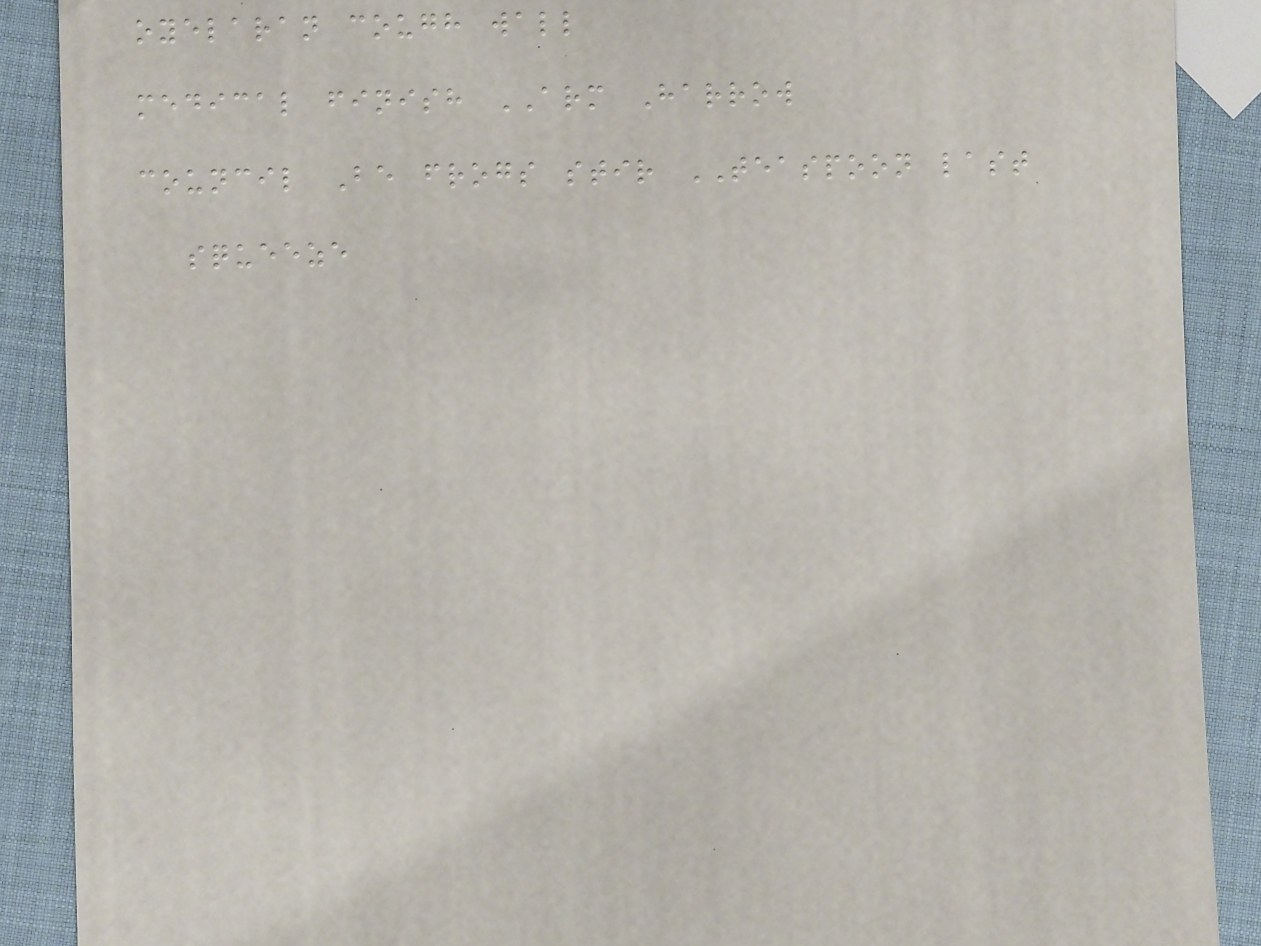oyelaran cough wall
medical finish ARM Harrow
council Be frogs stir TEASPOON last
squeeze
